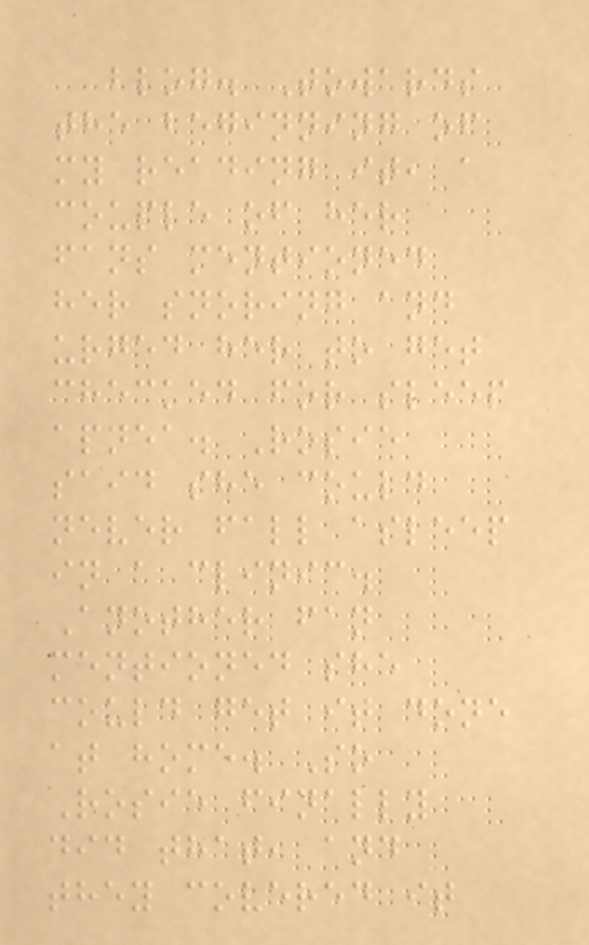blog. Towards
the beginning of
my reading it, a
couple of her
fans mentioned
her snoring and
urged her to get
checked for sleep
apnea. Rosie
said she could
never fall asleep
in a clinic.
Another fan
mentioned she
could get it done
at home. So
Rosie finally
did that, and
they covered it
